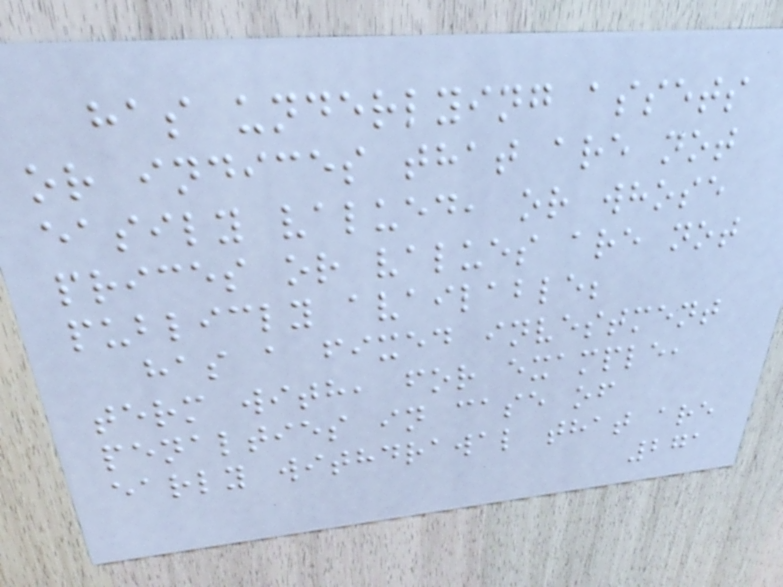has underlying assets
or indices that are not
easily valued, or whose
prices or values are not
publicly available;
has a fixed investment
term with, for example,
penalties in case of
early withdrawal that are
271
